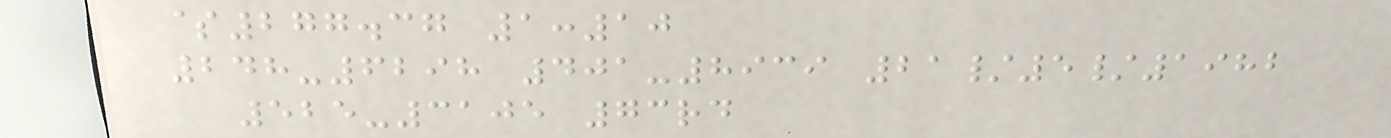$277.37 1:10
248-6298 401-8939 21/5/1982
525-3105 73rd
